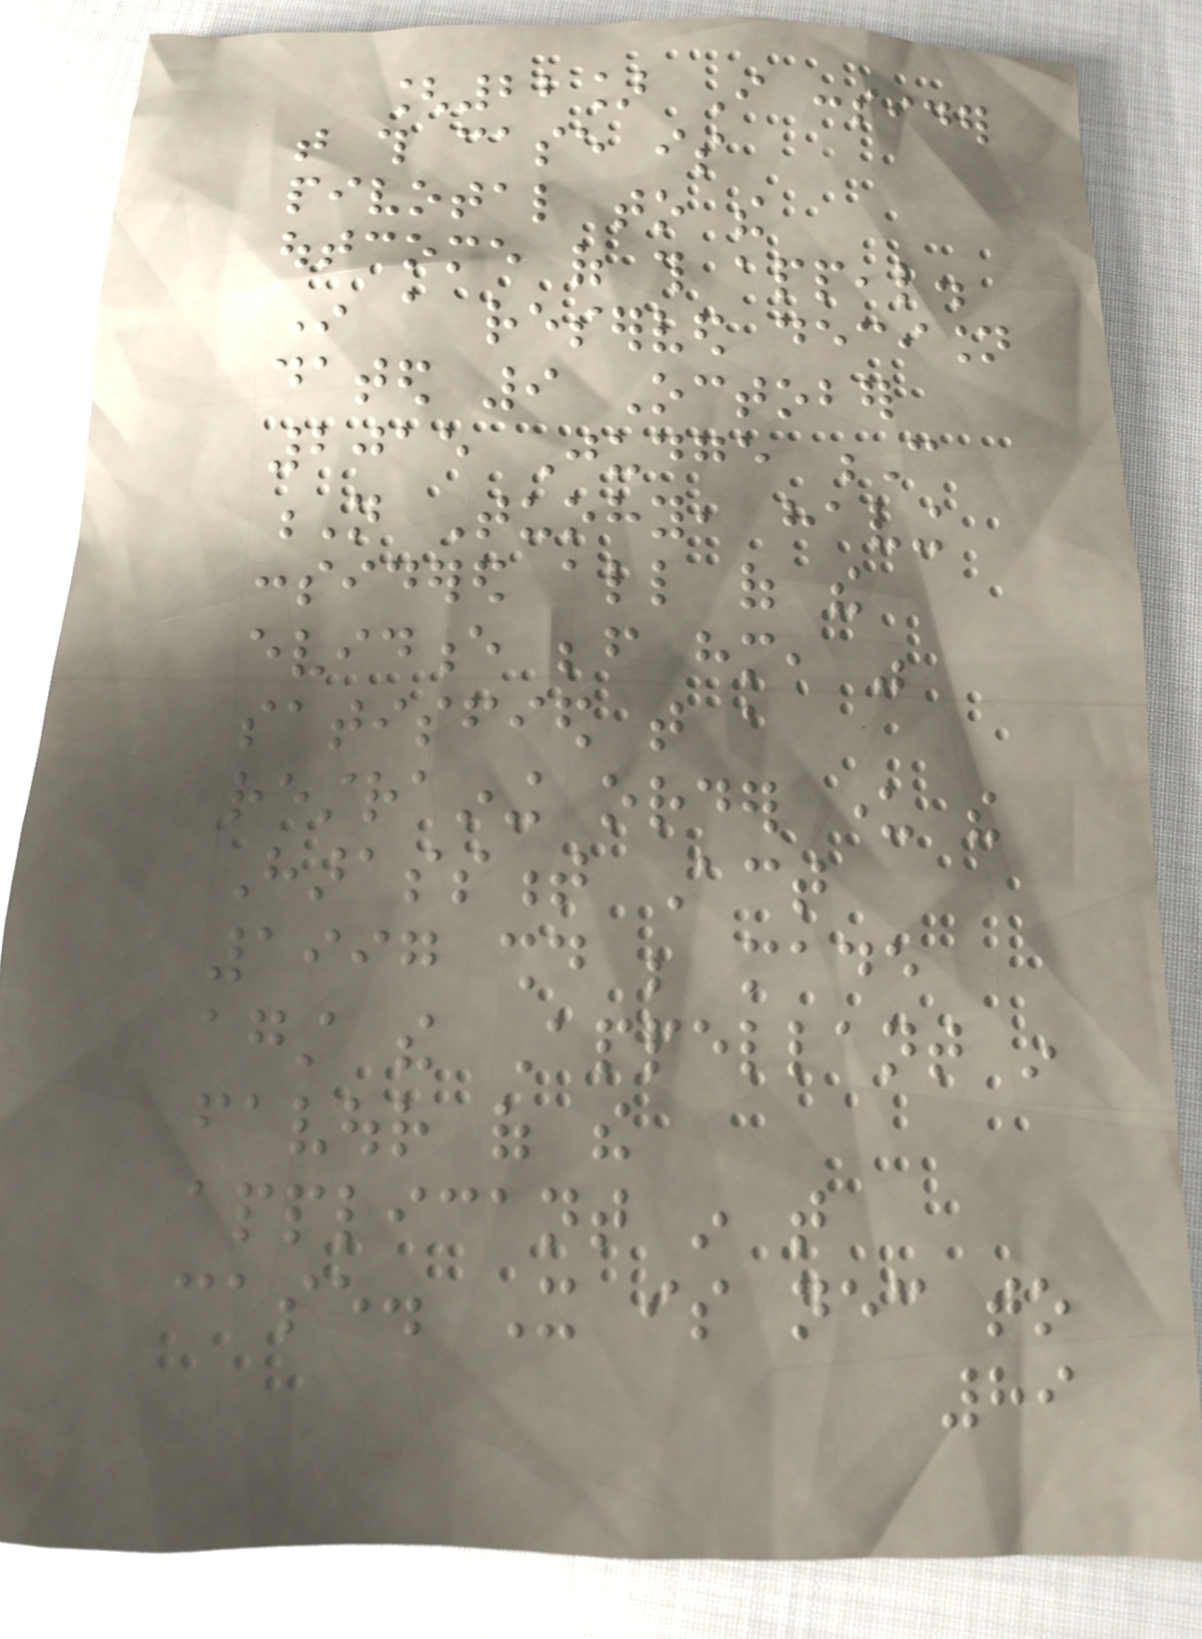[22] I consider
that this case is
pivotal to the
outcome of this appeal.
In a reserved decision
dated 9 October
2015 Judge C
N Tuohy, having
considered all of the
evidence before him, was
satisfied that a
restraining order under the
Harassment Act
1997 should be made
against the Appellant in
favour of the
applicant in that
case. It is necessary to
89
